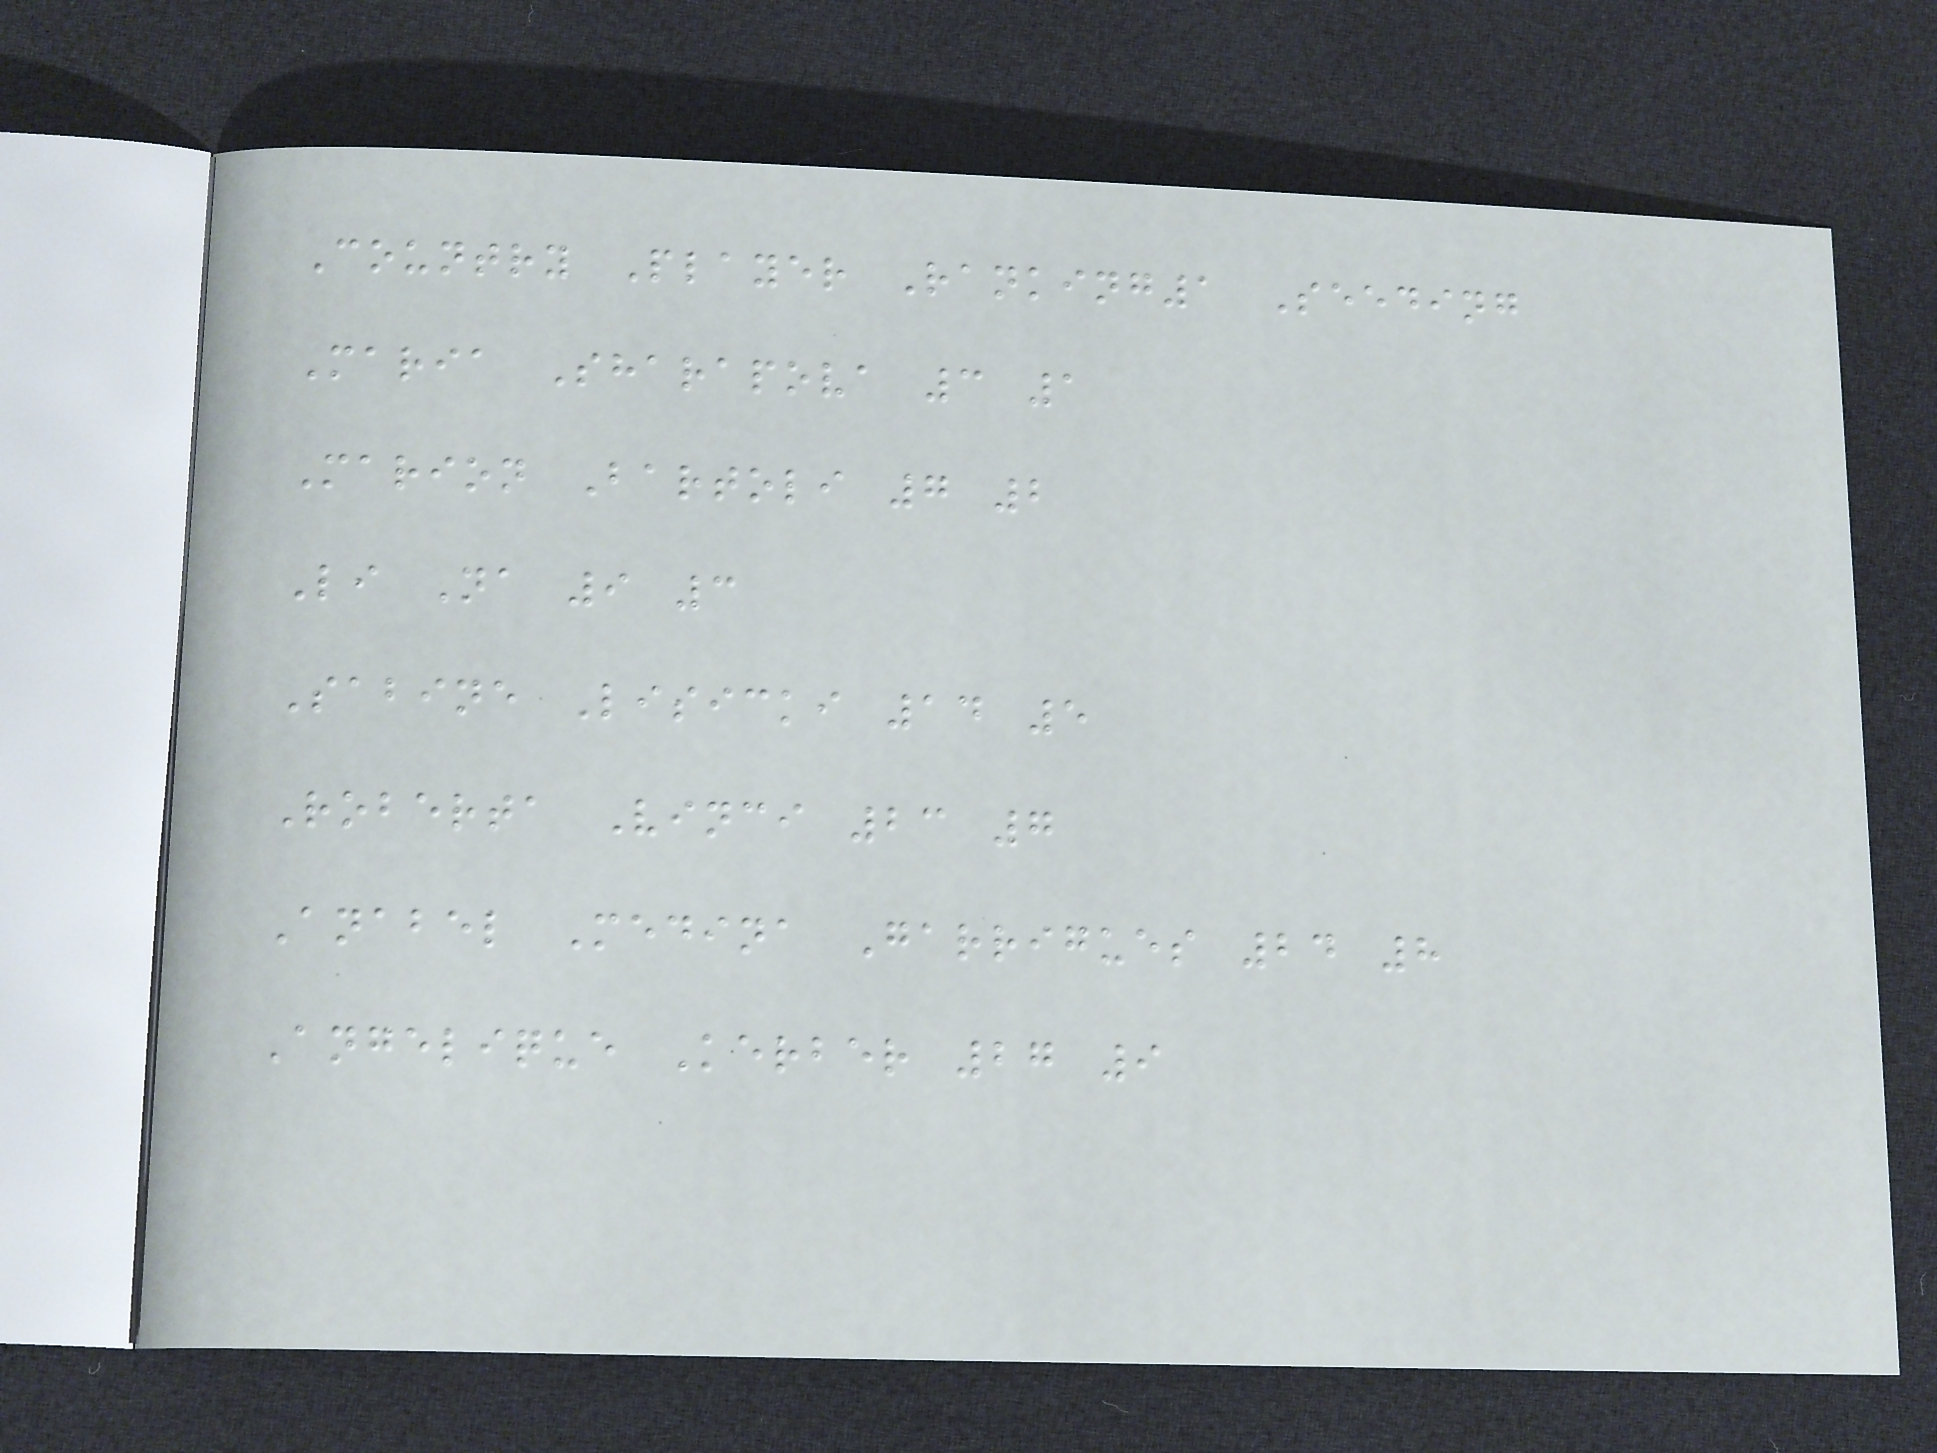Country Player Ranking1 Seeding
Maria Sharapova 3 1
Marion Bartoli 7 2
Li Na 9 3
Sabine Lisicki 14 5
Roberta Vinci 23 7
Anabel Medina Garrigues 24 8
Angelique Kerber 27 9
